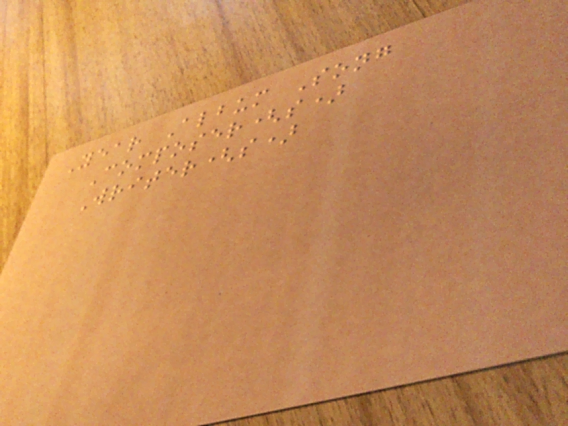Year Album Song
Composer(s)
Writer(s)
